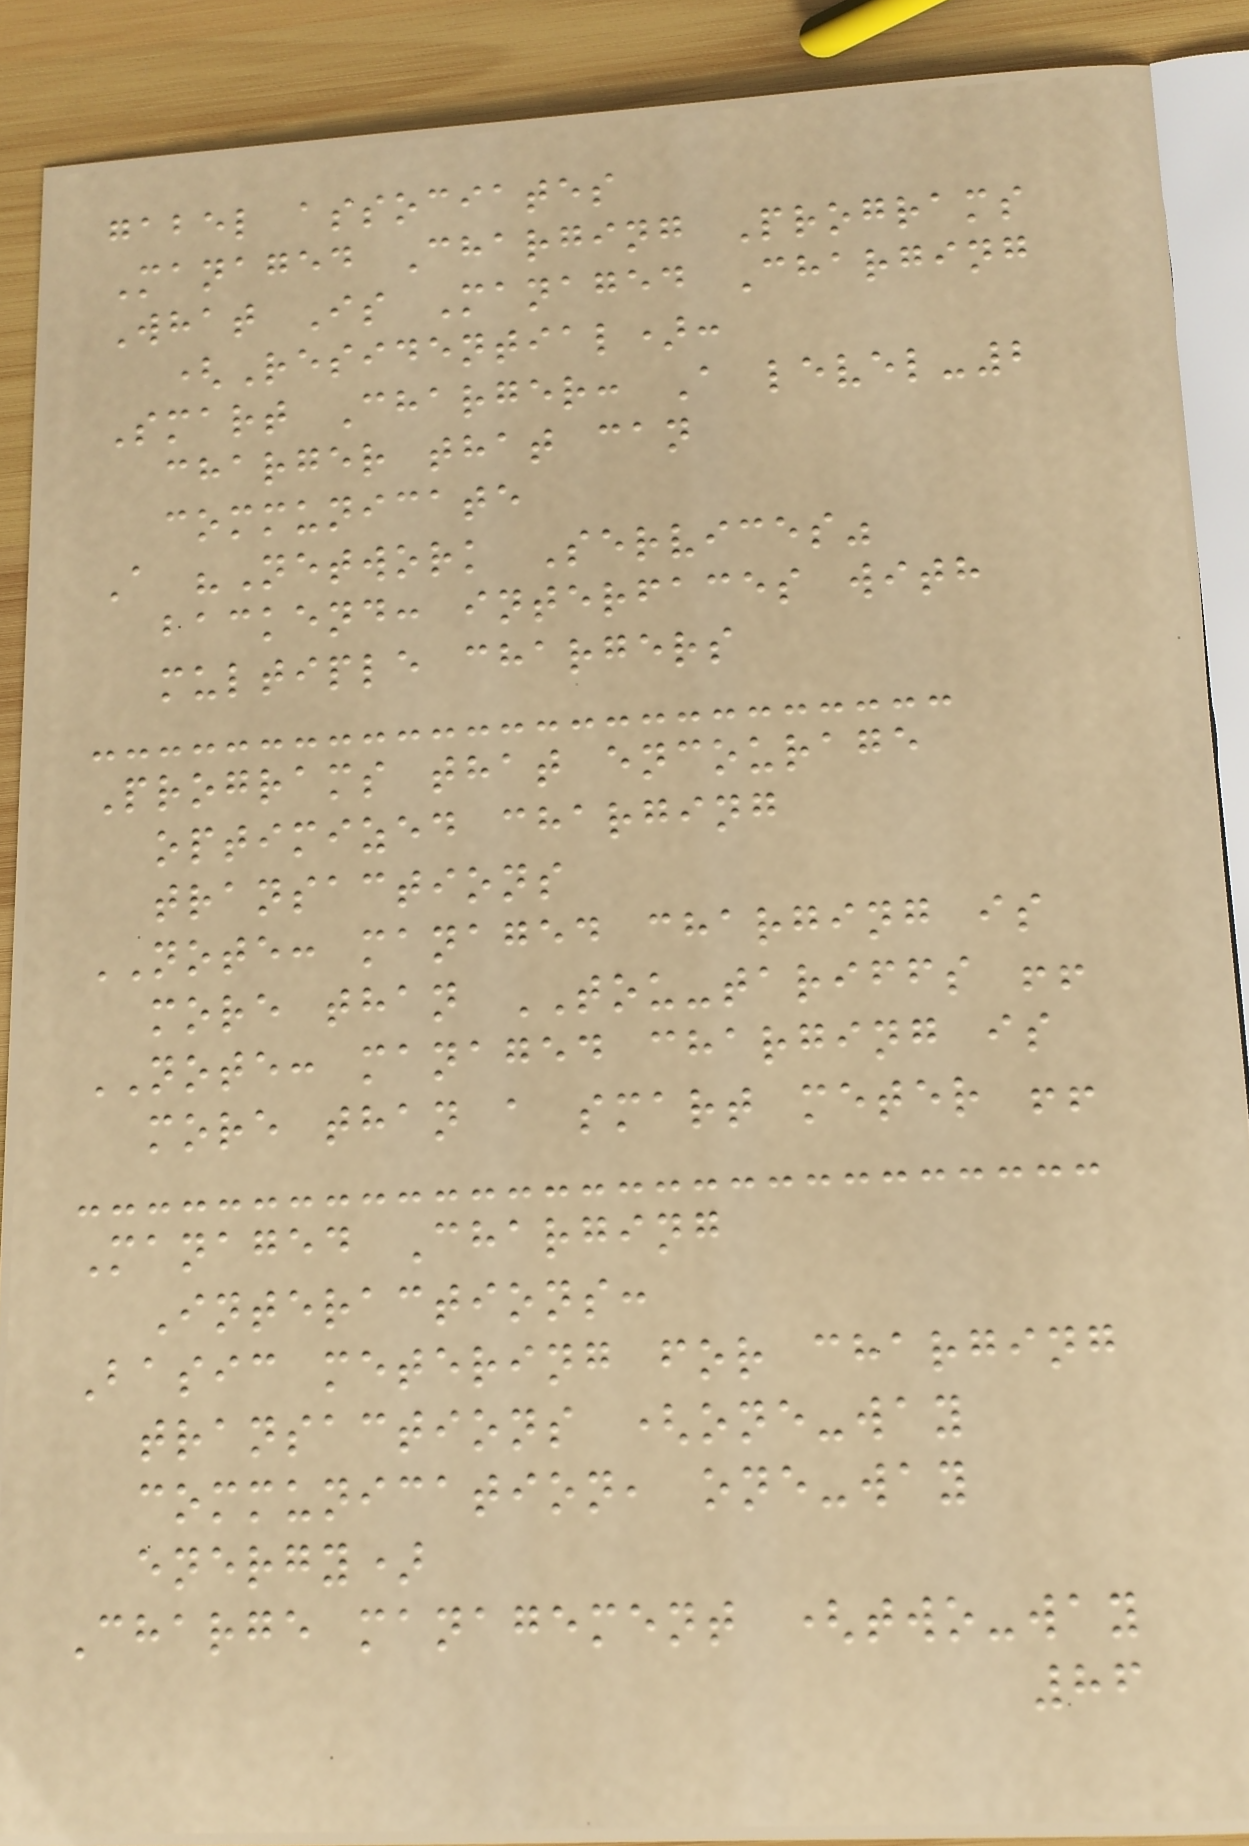gabel associates
Managed Charging Programs
What Is Managed Charging
(Residential):
Smart Charger: A level-2
charger that can
communicate
A "Network Services"
backend: interfaces with
multiple chargers
Programs that encourage
optimized charging
transactions
NOTE: managed charging is
more than TOU-tariffs !!
NOTE: managed charging is
more than a smart meter !!
Managed Charging
Interactions:
Basic metering for charging
transactions (one-way
communication, one-way
energy)
Charge management (two-way
86
